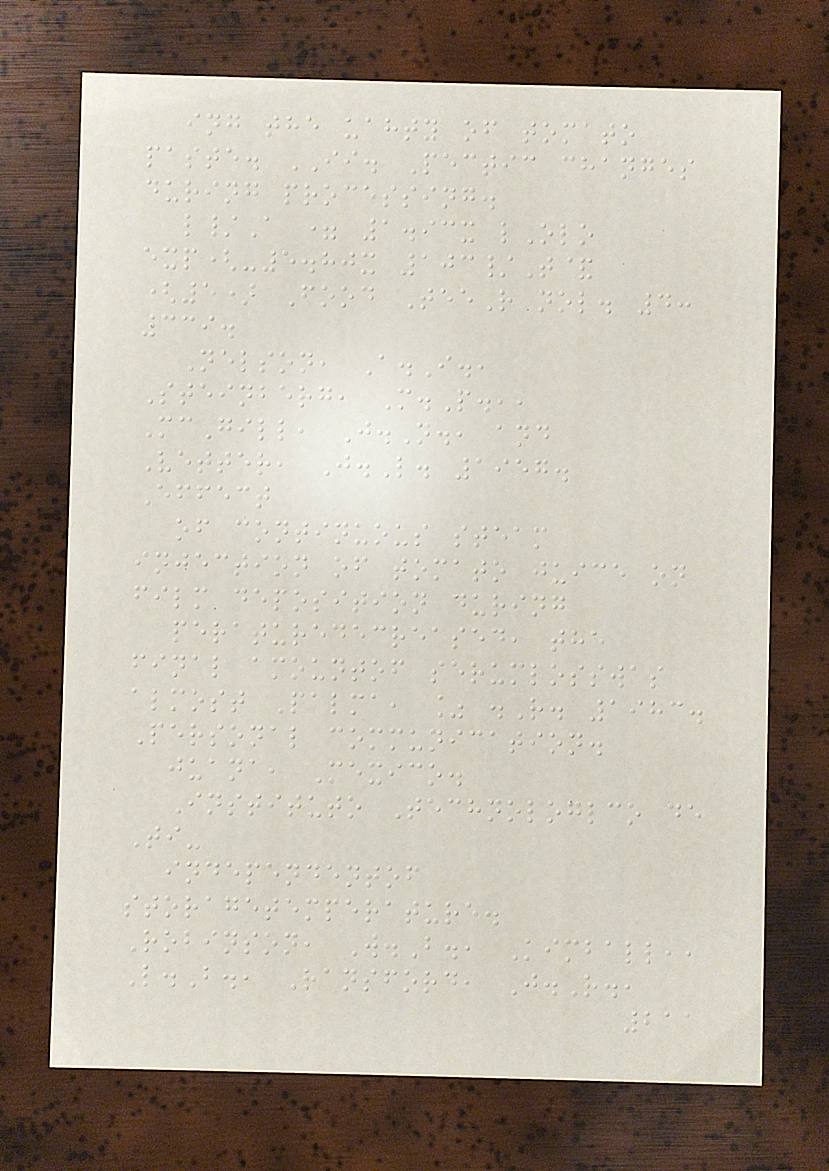ing the uahty of tomato
paste. II. Pectic changes
during processing.
l/A = 1.93x lOlo
exp(-5.80x 103/T&
(5) Food TeeR nol. 4:
339.
Nelson, A.I.,
Steinberg, M.P.,,
McGill, J.N., and
Vetter, J.L. 1957.
Effect
of continuous steam
injection of tomato juice on
film deposition during
peraturedecreased, the
final amountof serumlosswas
almost Palma, % .R. 1983.
Personal communication.
juana, Mexico.
Instituto Technologlco de
Ti-
independentof
storagetemperature.
Robinson, W.B., Kimball,,
L.B., Ransford, J.R.,
211
